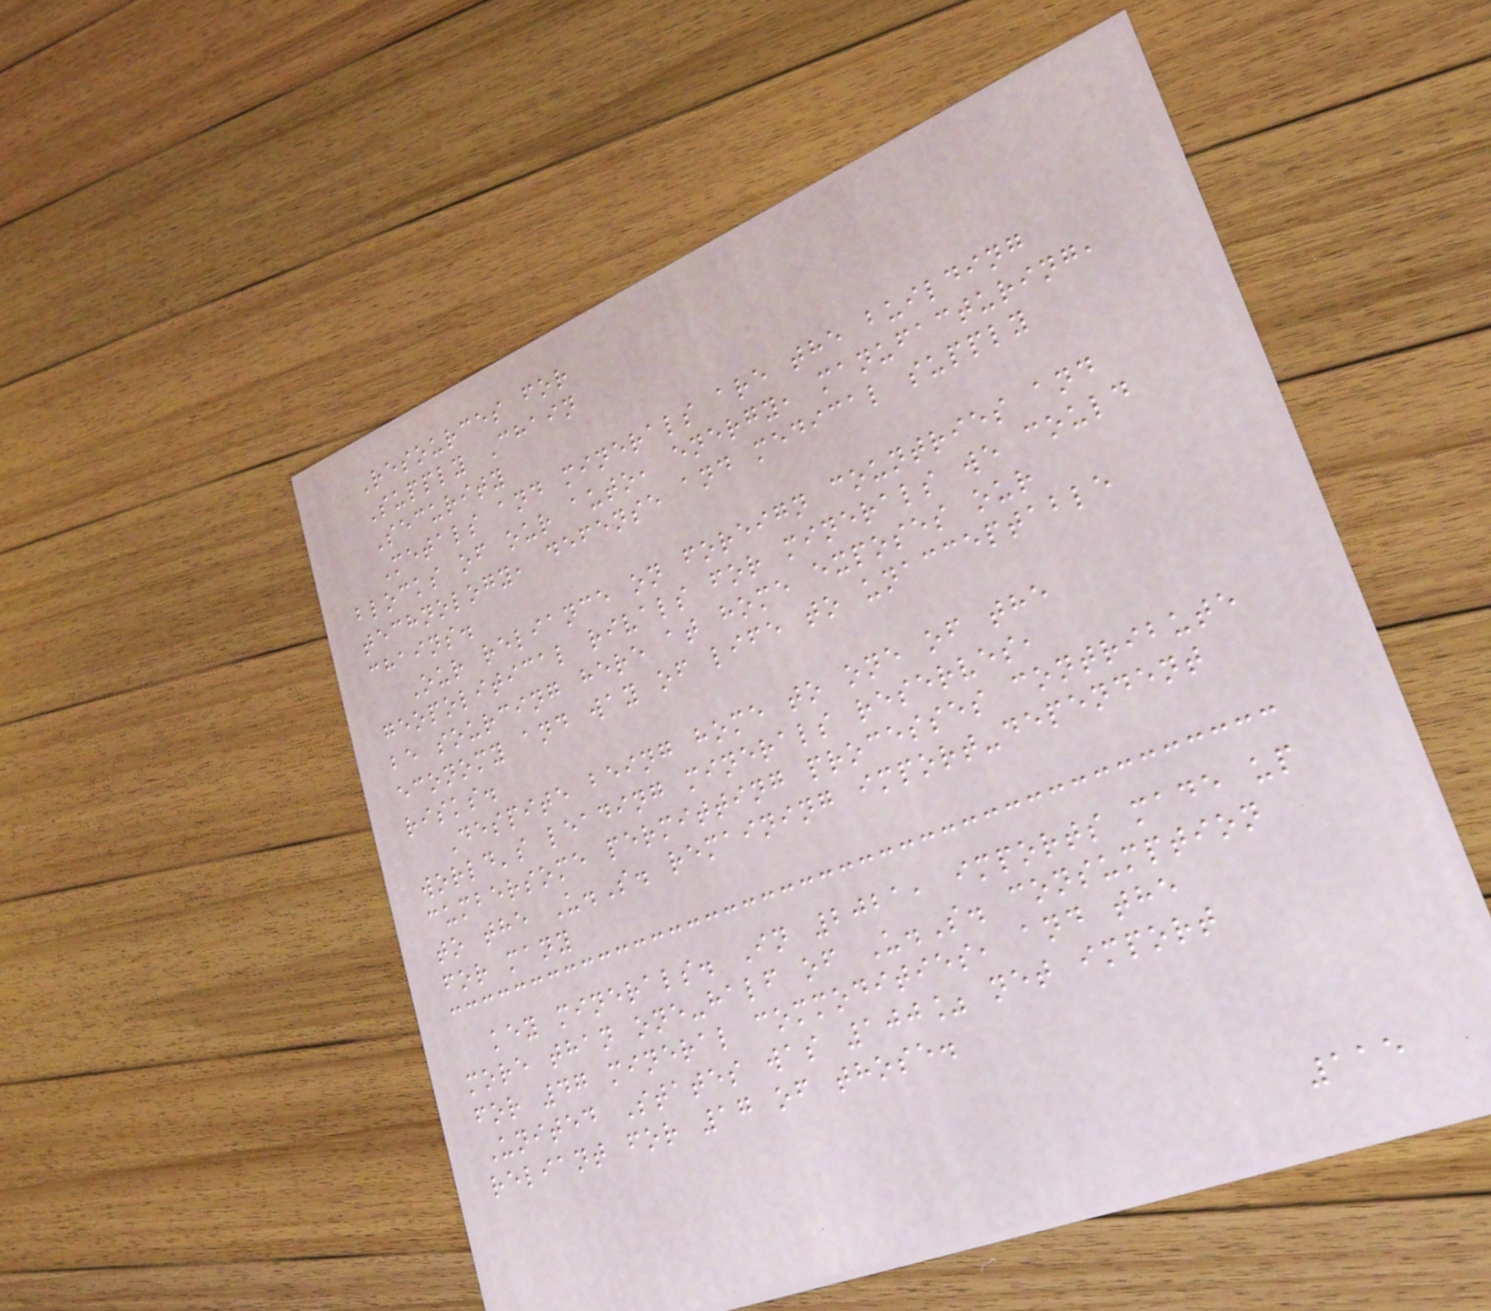Resources for
Supply Chain
Security
Metals and minerals are the building
blocks of our auto, energy, manufacturing,
technology, defense and medical supply
chains.
Our reliance on foreign countries and
geopolitical rivals for minerals we could
be sourcing here at home exposes our
economy and way of life to unacceptable
risks.
Despite being home to one of the
world's leading minerals reserves,
cumbersome permitting processes contribute
to the U.S. remaining import-dependent
for many
key minerals. In 2021, imports made up
more than one-half of U.S. consumption
for 47 mineral commodities, and the
United States was 100% net import
reliant for 17 of those.
115
